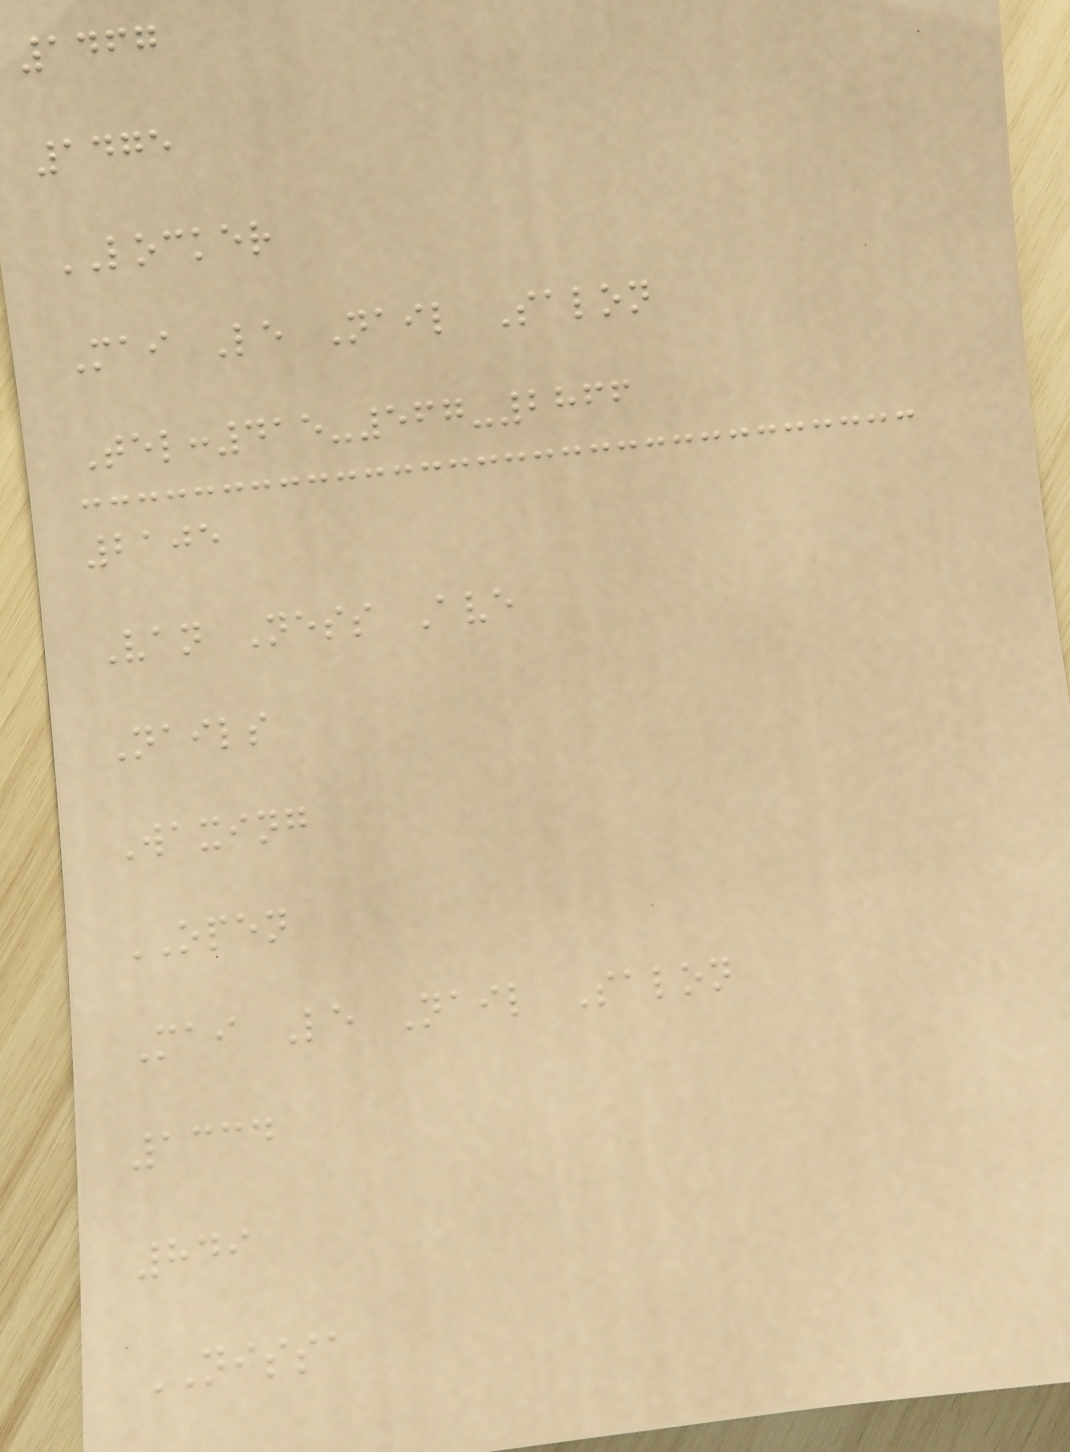1467
1475
LOCKER
Mai Le Nail Salon
Tel:415-567-2866
2105
Van Ness Ave
Nails
Waxing
OPEN
Mai Le Nail Salon
1334
849
NISSA
